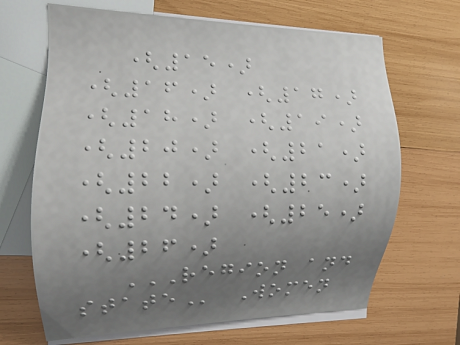(15)
(16) (17)
(18) (19)
(20) (21)
(22) (23)
(24) (25)
(26)
REGION AND
STATE Women
